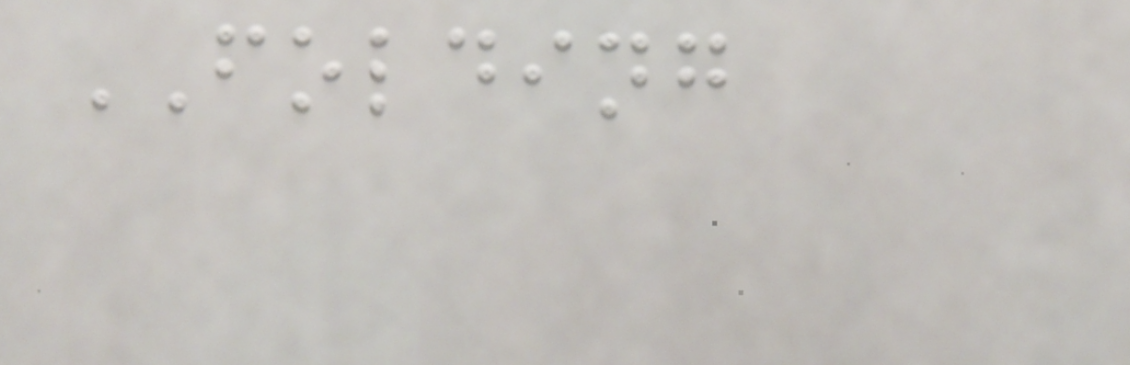FOLDING
